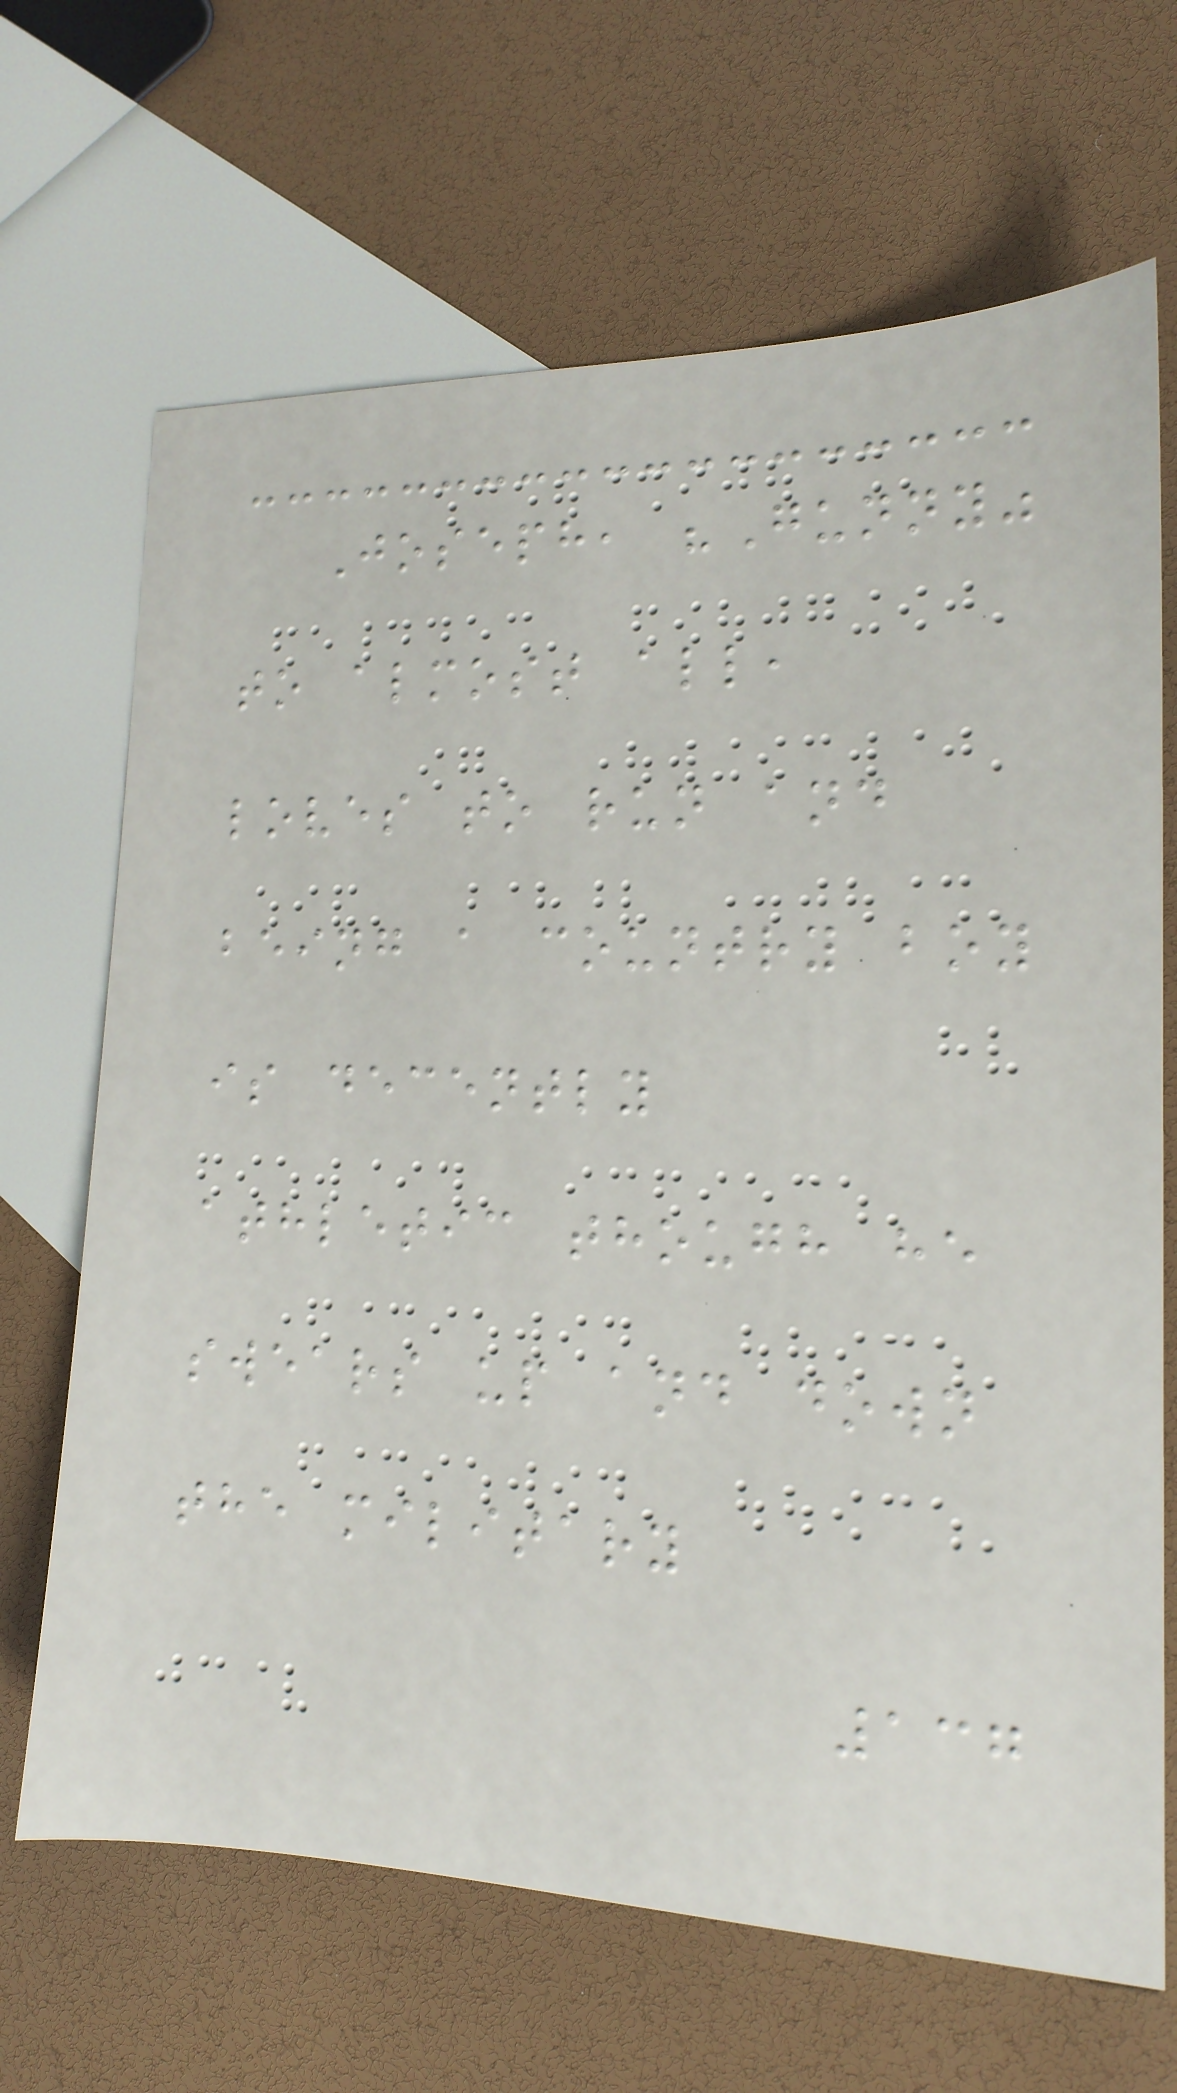Joseph, "Gunny"
to almost all,
loves to run and
being a country boy
is decently
athletic though he
swears up and down
the military
137
